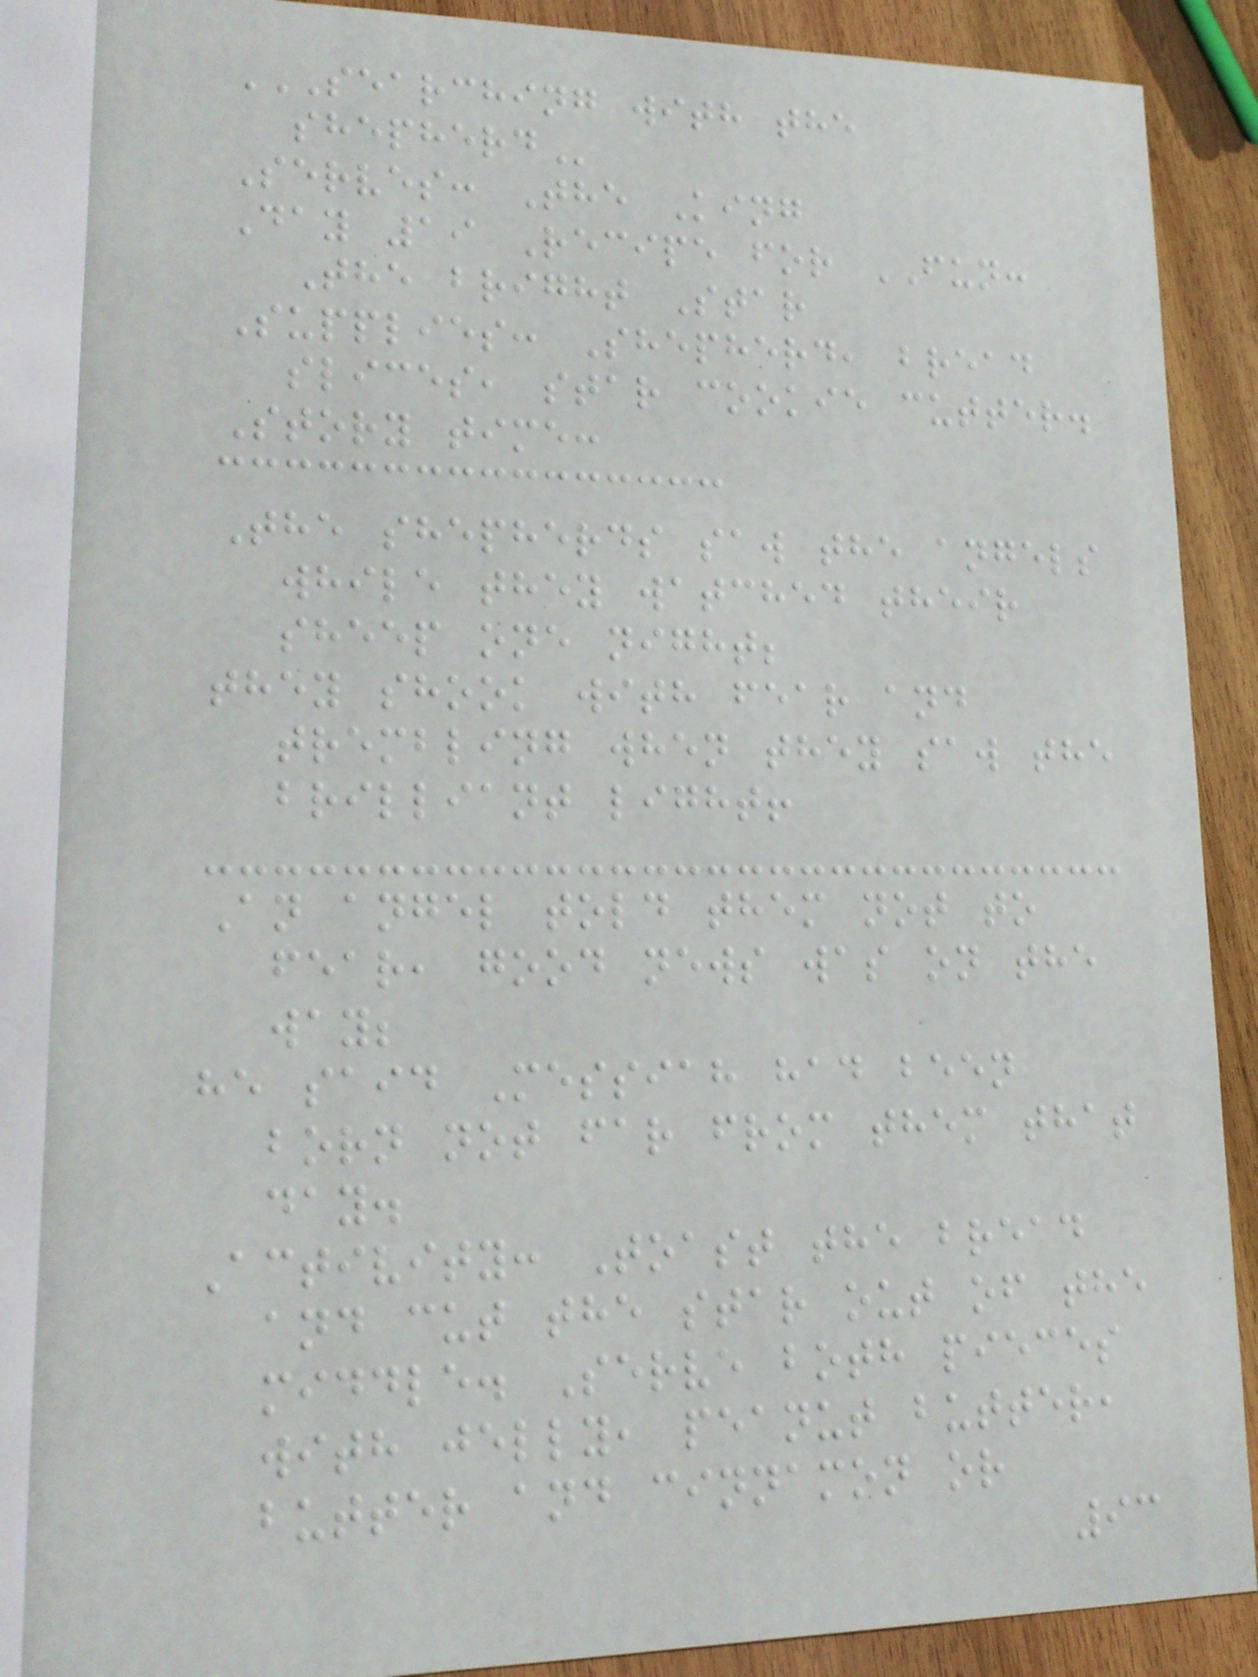SEARCHING WITH THE
SHEPHERD
Serves: The King
Day 19 Recipe for FUN:
The bright Star
Supplies: Shepherd, bread
slices, star cookie cutter.
Story time:
The shepherds saw the angels
while they watched their
sheep one night;
they shook with fear and
trembling when they saw the
brilliant light!
An angel told them not to
fear, good news was on the
way;
he said Messiah had been
born not far from them that
day.
Activity: Toast the bread
and cut the star out of the
middle. Serve both pieces
with jelly, peanut butter,
butter and cinnamon or
93
